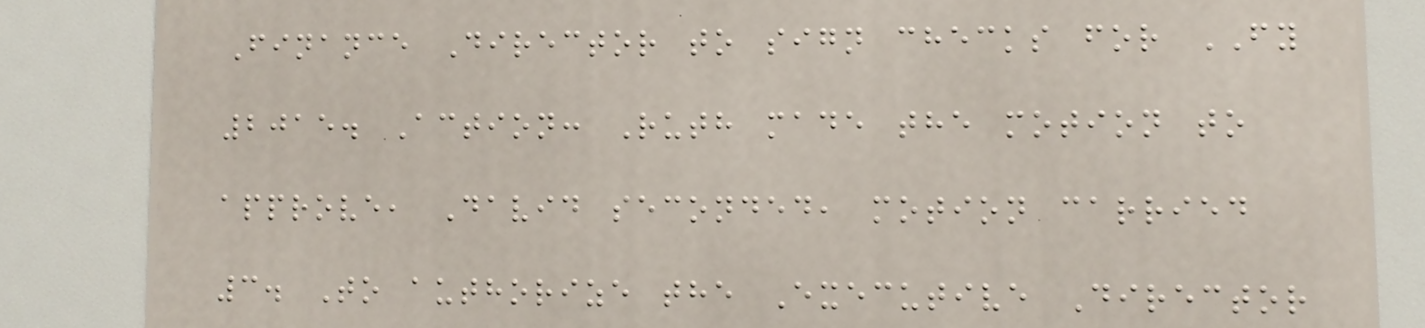Finance Director to sign checks for FY
2015. Action: Ruth made the motion to
approve, David seconded, motion carried
3. To authorize the Executive Director
